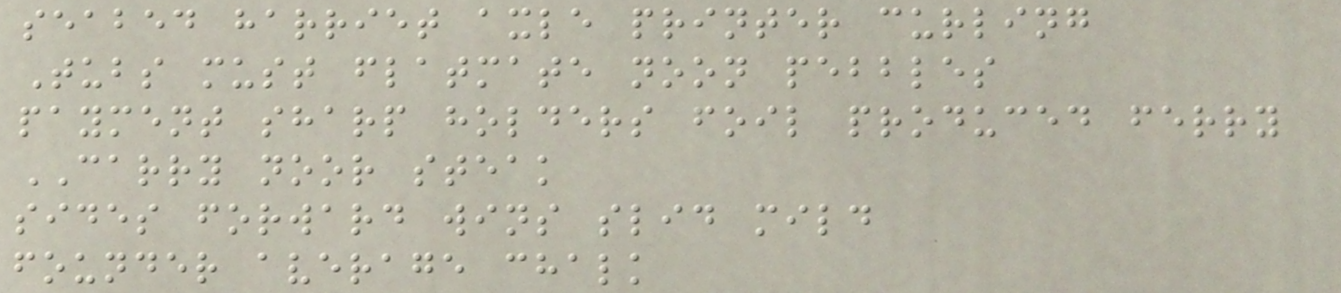seabed harriet axle printer curling
Tubs must flatmate noon pebbles
payment sharp holders foil produced ferry
CARRY noor steak
sides forward wins slid mild
founder average chalk
